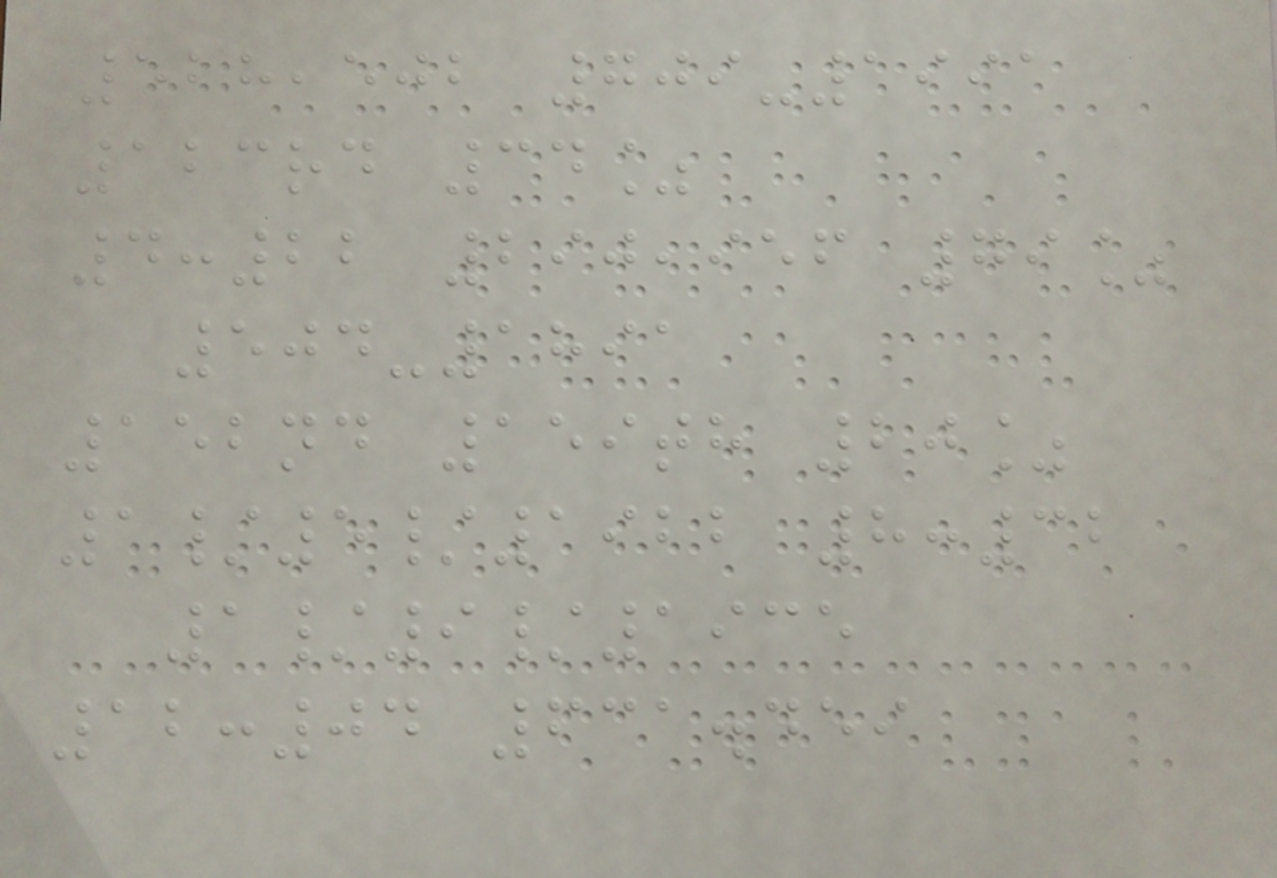528,502 709-1991
123rd 34%
4:22 290,956 79%
504-1891
152nd 159th 20%
1/5/1922 8:32
1/9/1935
12:04 631.459
